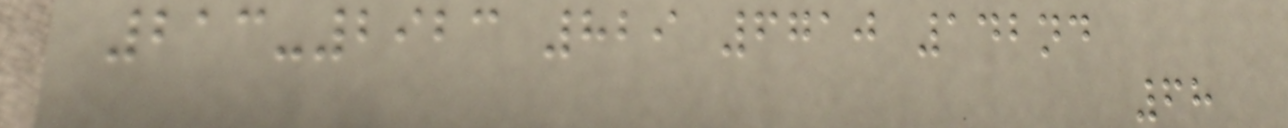213-2923 829 6710 142nd
68
